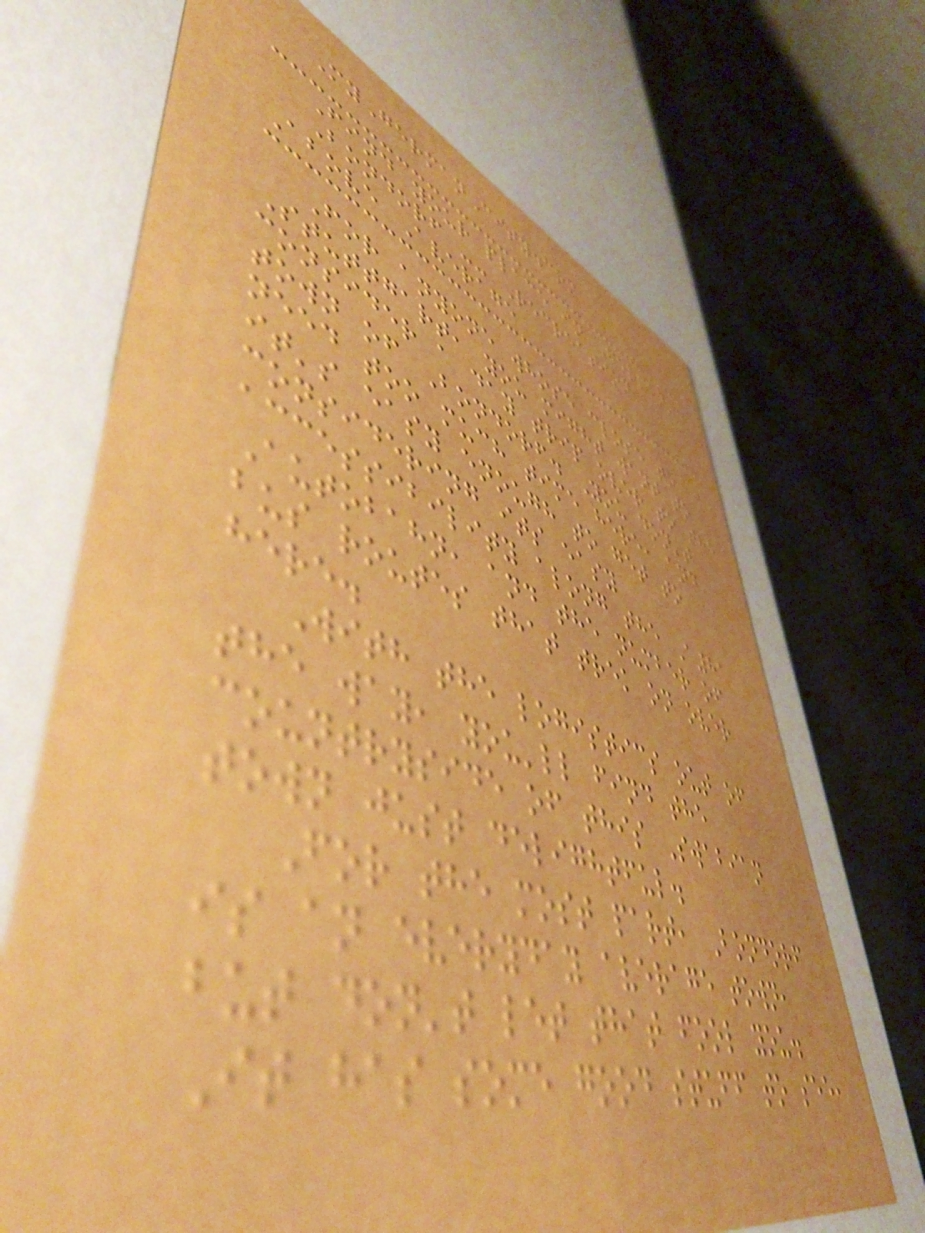MyGermanCity.com
Find your place in Germany.
Bondorf -- Recreation
Above Average
For anyone whose close to
Stuttgart, you might want to
consider a day trip over to the
town of Bondorf. You don't
need too much time here, and
it's easy enough to get to
considering its easy
accessibility along the A81
Autobahn, and the number of
bus routes that trek on over
here.
With the logistics out of
the way, you'll find the
countryside of this Swabian
town just delightful.
For the most part, Bondorf
is an everyday average town,
but don't let that fool you.
It has some good stuff to see,
